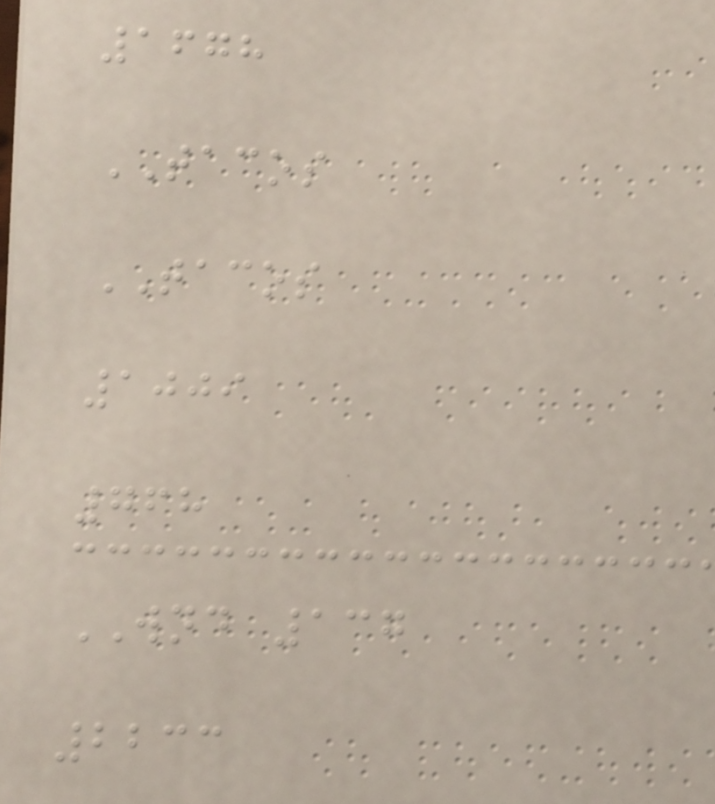1678
TACOS
TACOS
1009
768
WND 137
2233
